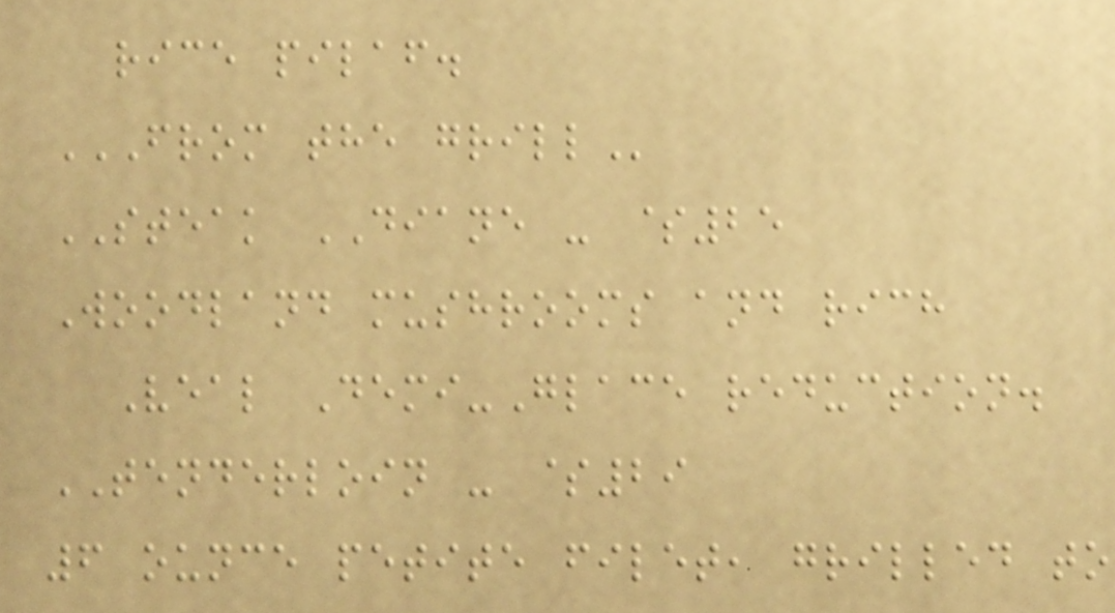rice pilaf.
FROM THE GRILL
STEAK DIANE - $25
Woodland mushrooms and rich
Veal Demi-Glace reduction.
TENDERLOIN - $29
6 ounce petite filet, grilled to
